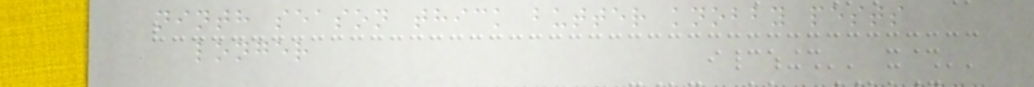ninth season thick butter knobby pests
longer
